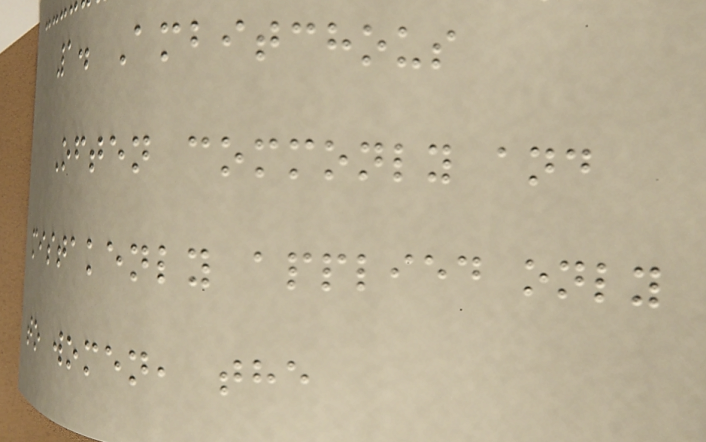1. Ambitchous
Often commonly and
mistakenly applied only
to women, the
